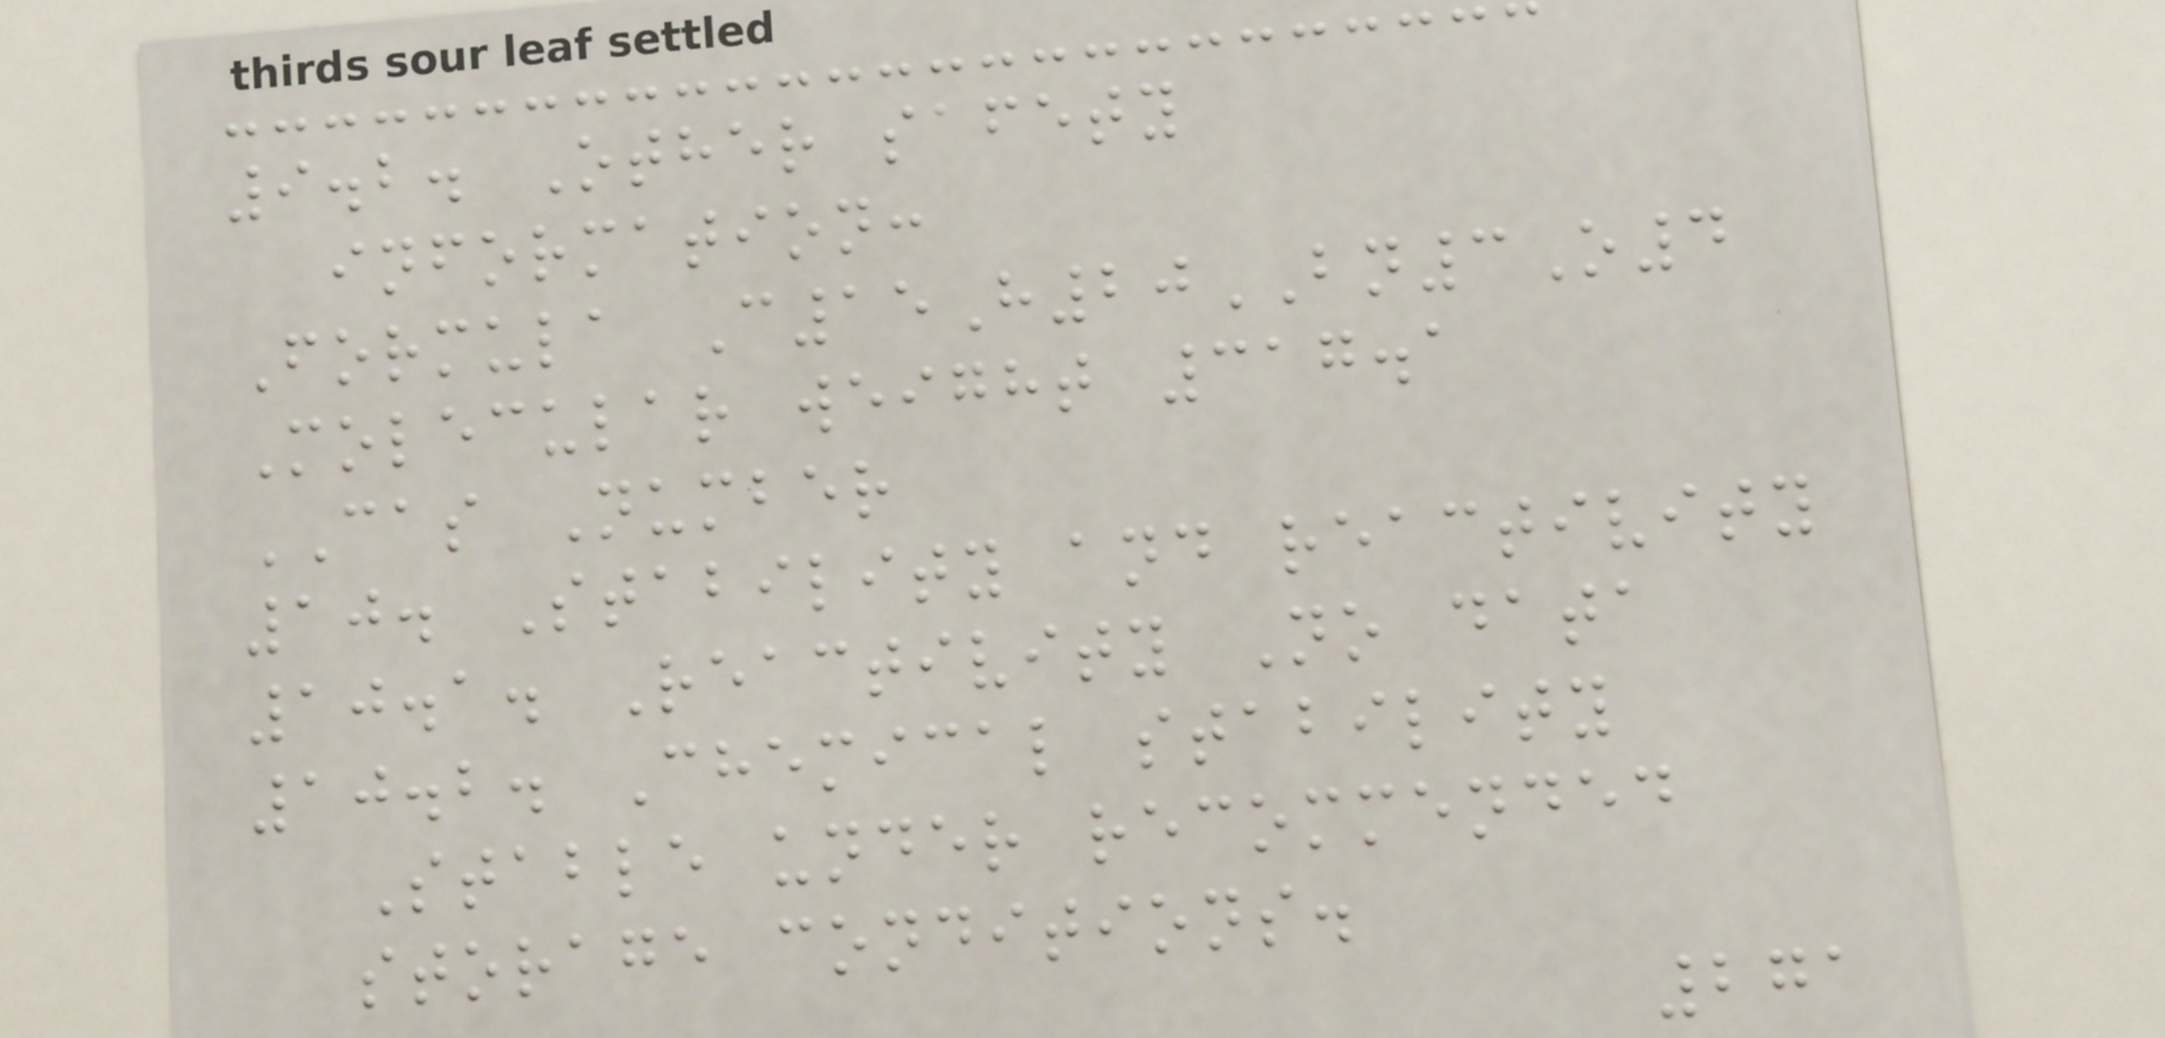9.2. Other safety
information:
Formula C15H20BN3O4
Molecular weight 317.1
CAS Number
10. Stability and reactivity
10.1. Reactivity No data
10.2. Chemical stability
Stable under recommended
storage conditions.
271
